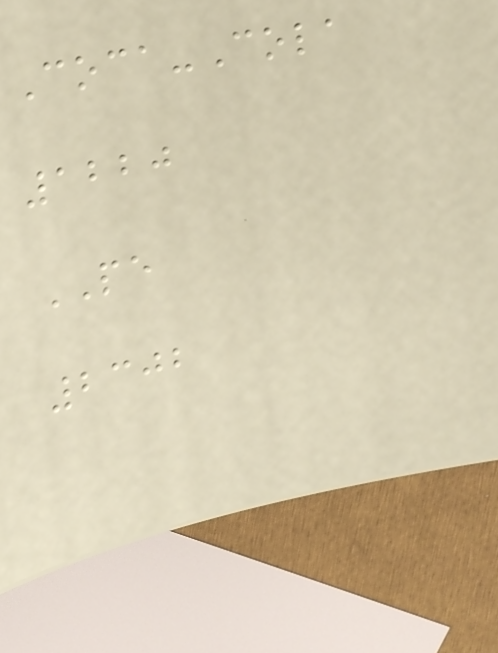Coca-Cola
1220
PE
2302
